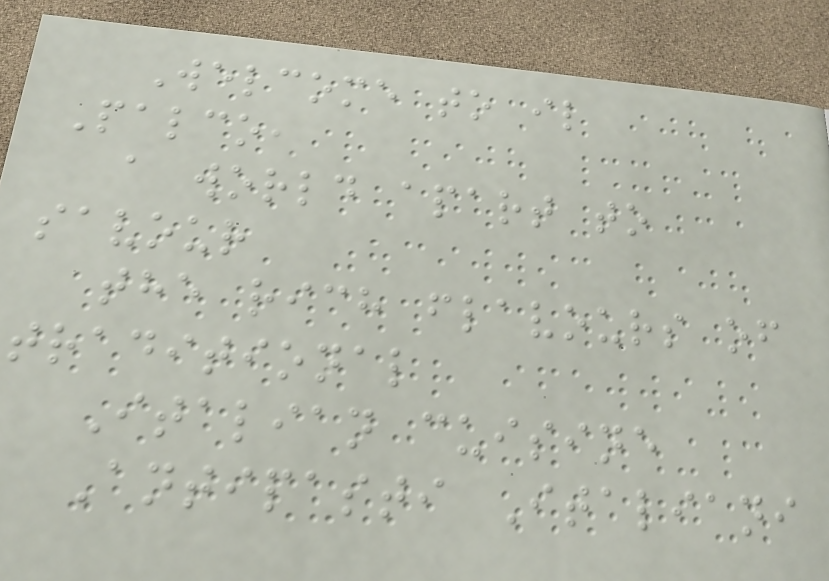Welcome to il
Palco,
a world apart to
savour
the rich flavours of
traditional
Italian cuisine
Antipasti Italiani
